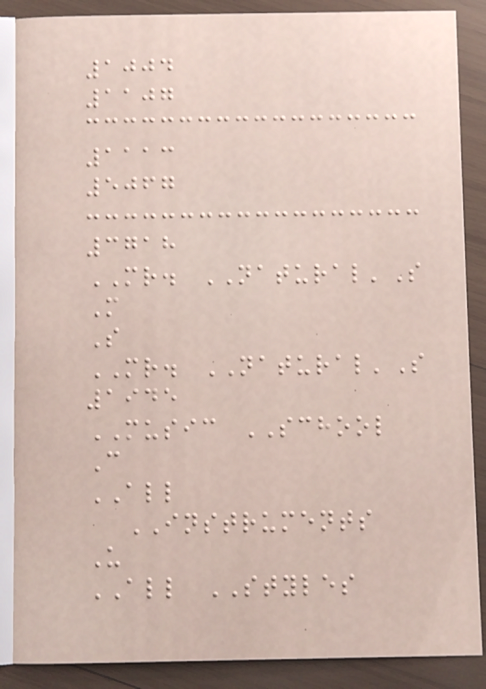1004
1107
1113
5067
3718
MR. NATURAL'S
M
S
MR. NATURAL'S
1945
MUSIC SCHOOL
C
ALL
INSTRUMENTS
U
ALL STYLES
